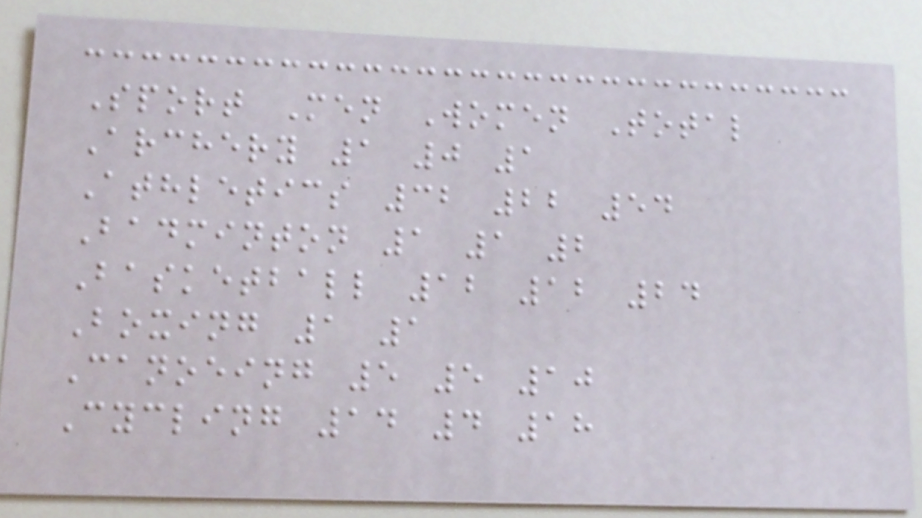Sport Men Women Total
Archery 1 0 1
Athletics 32 22 54
Badminton 1 1 2
Basketball 12 12 24
Boxing 1 1
Canoeing 5 5 10
Cycling 14 4 18
